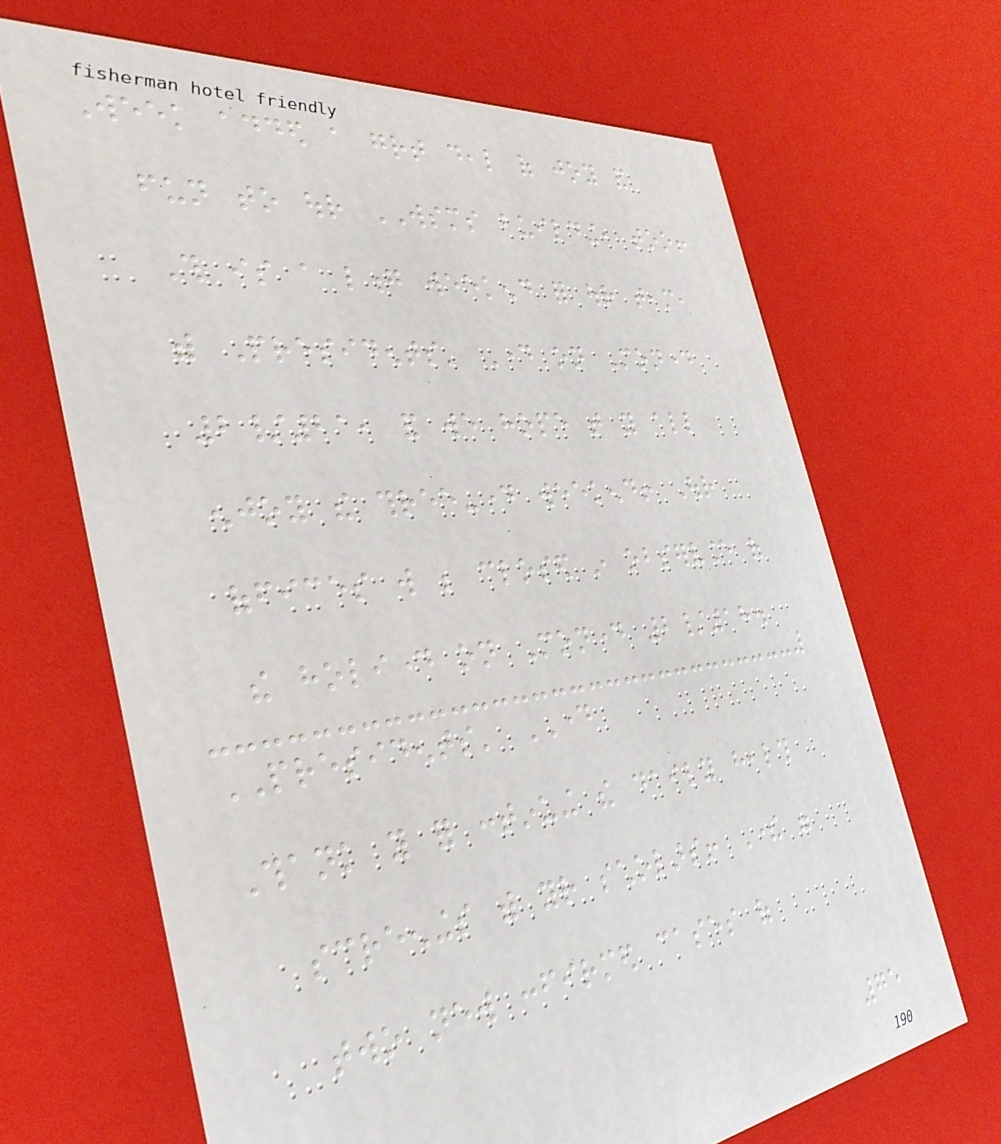Week added a great deal of joy and
fun to our WSMS building, too!
This is a long weekend for our team,
with Presidents' Day on Monday
2/21, and we hope that you all
enjoy the three-day weekend! Our
offices will be closed in observance of
the holiday on Monday 2/18.
PRESIDENTS' DAY
Thank you for continuing the daily health
screenings with your scholars! There were
two new confirmed cases of
75
